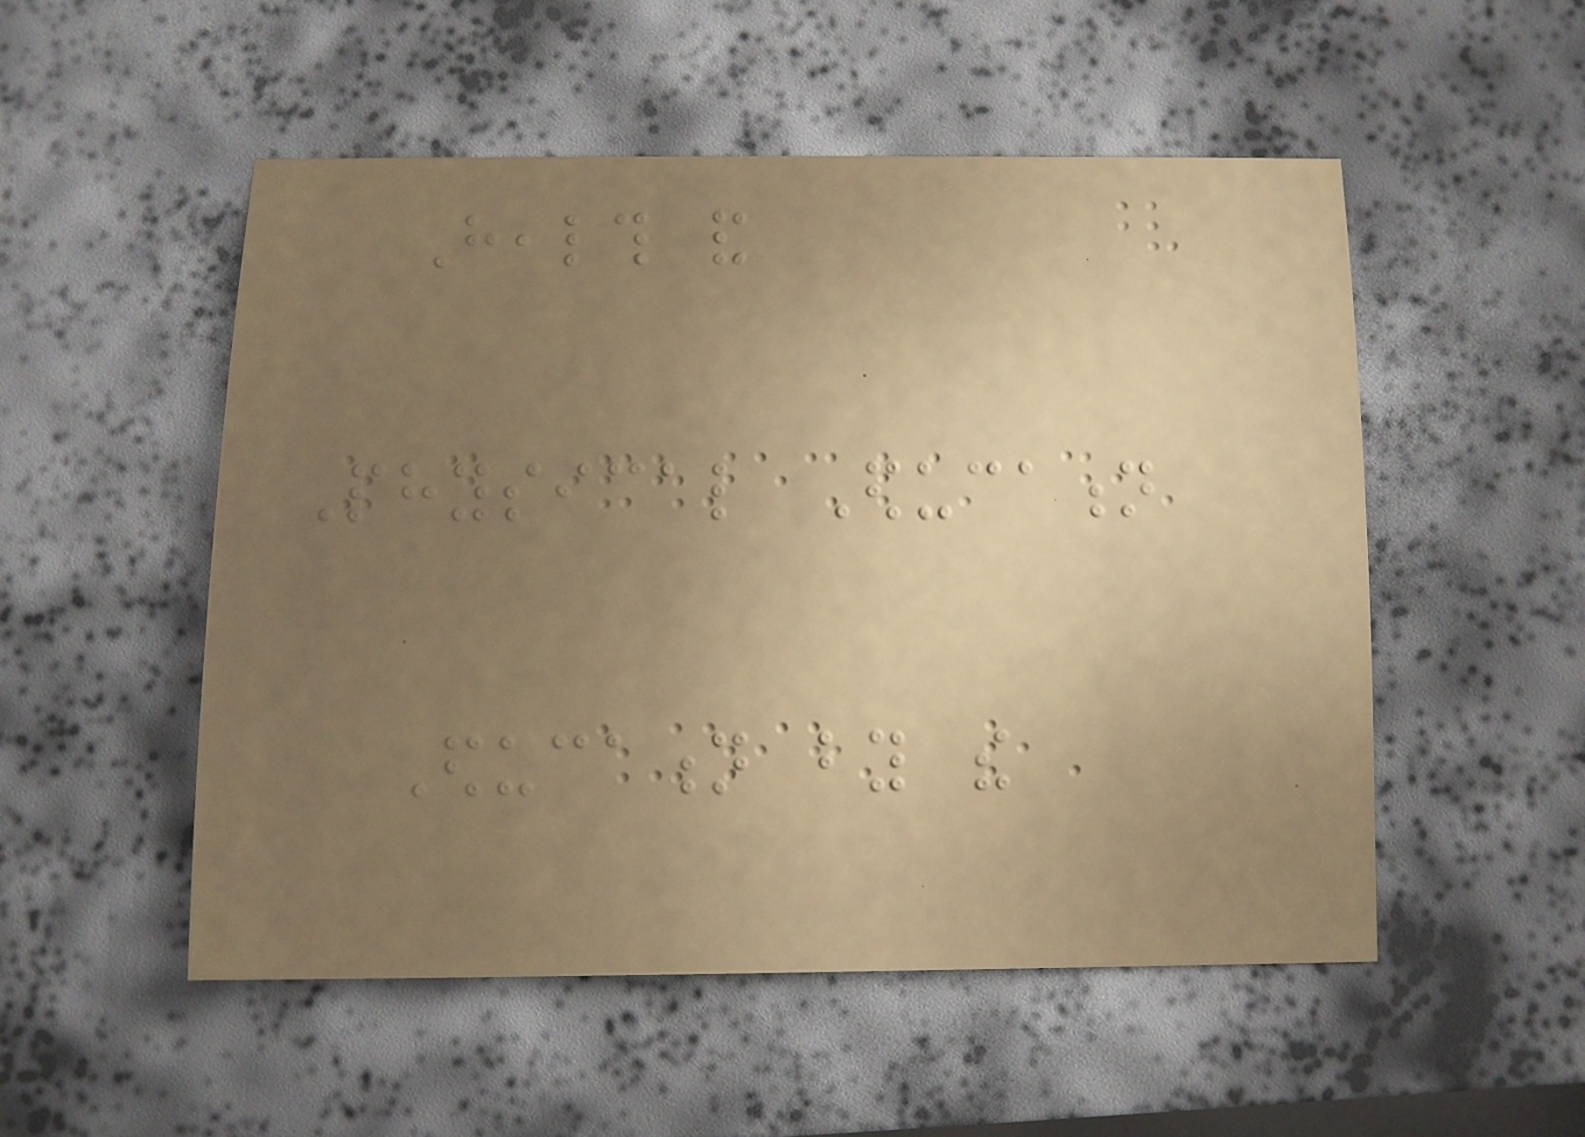Health and
Physical Education
Education by the
